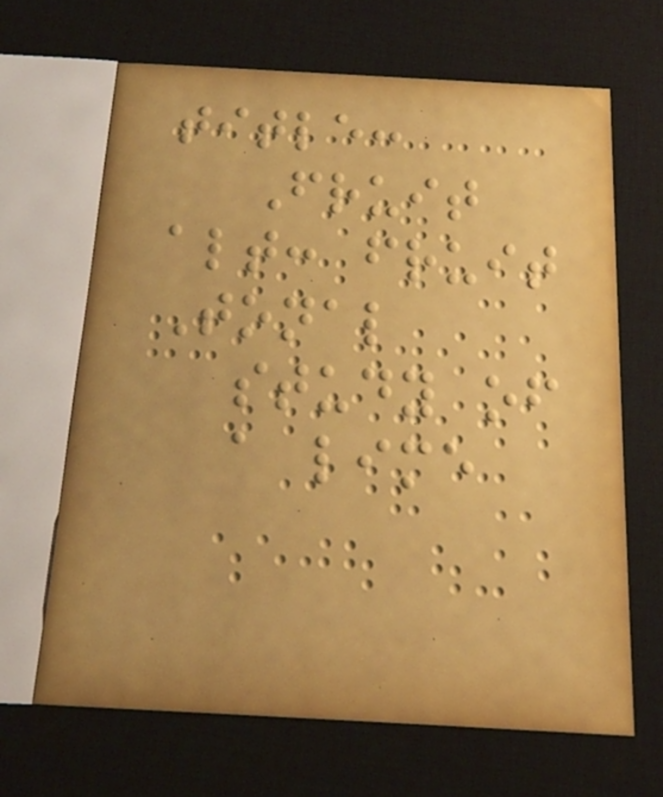title:
Fruit
alt: fruit
Tonal
study of
a lime
